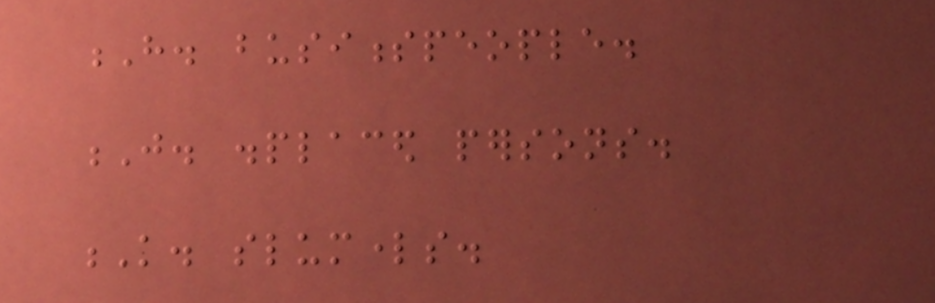H. businesspeople.
J. displaced persons.
K. slumlords.
